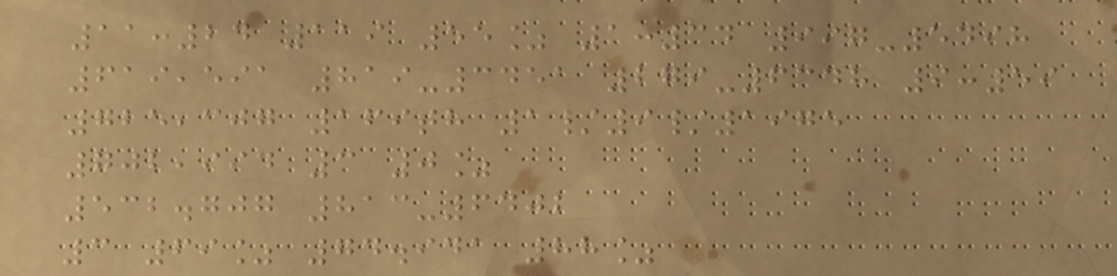11:24 119 55% 1:34 997-5498
619,591 819-3451 279-6348 9:59
725,307 169th 1/9/1975
702,994 3 0%
532.707 813-6402
3 69% 74.941 88%
